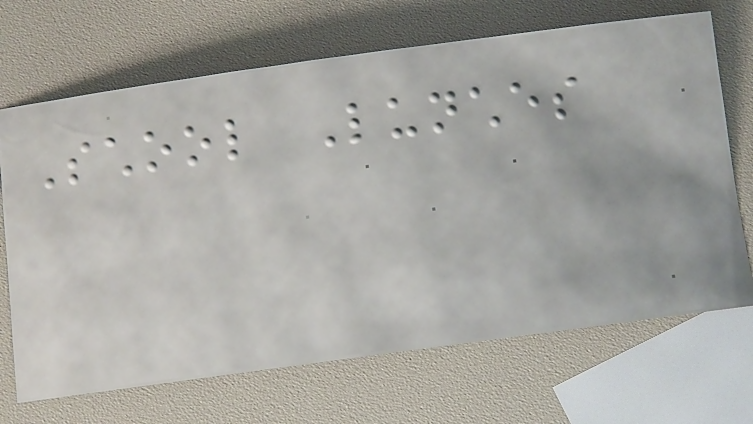School Lunches
